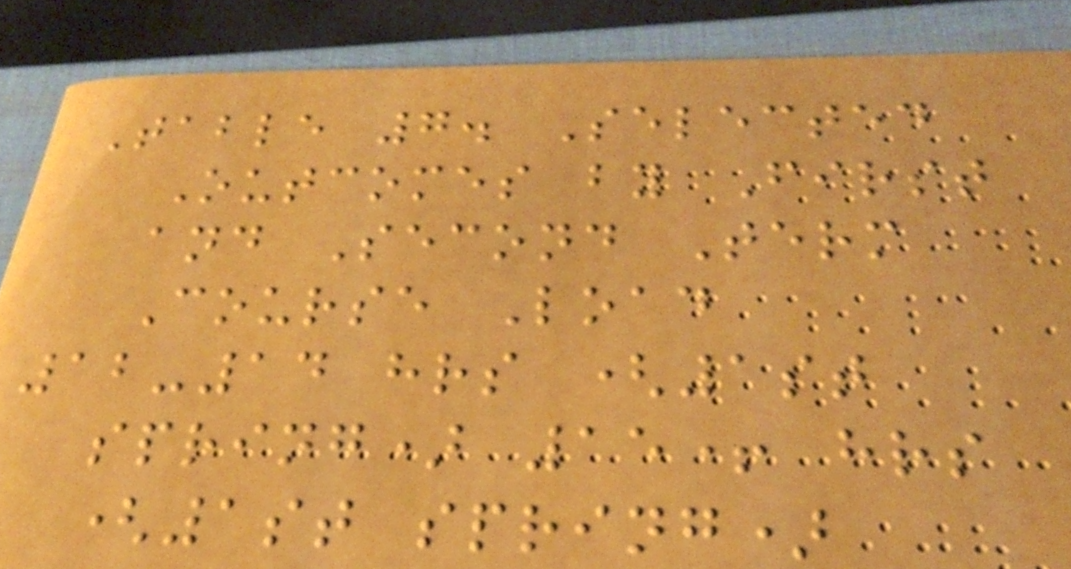Table 7. Selected
Outcomes by First
and Second Term
Course Load
12-14 hrs (1st
spring) 15+ hrs
(1st spring)
